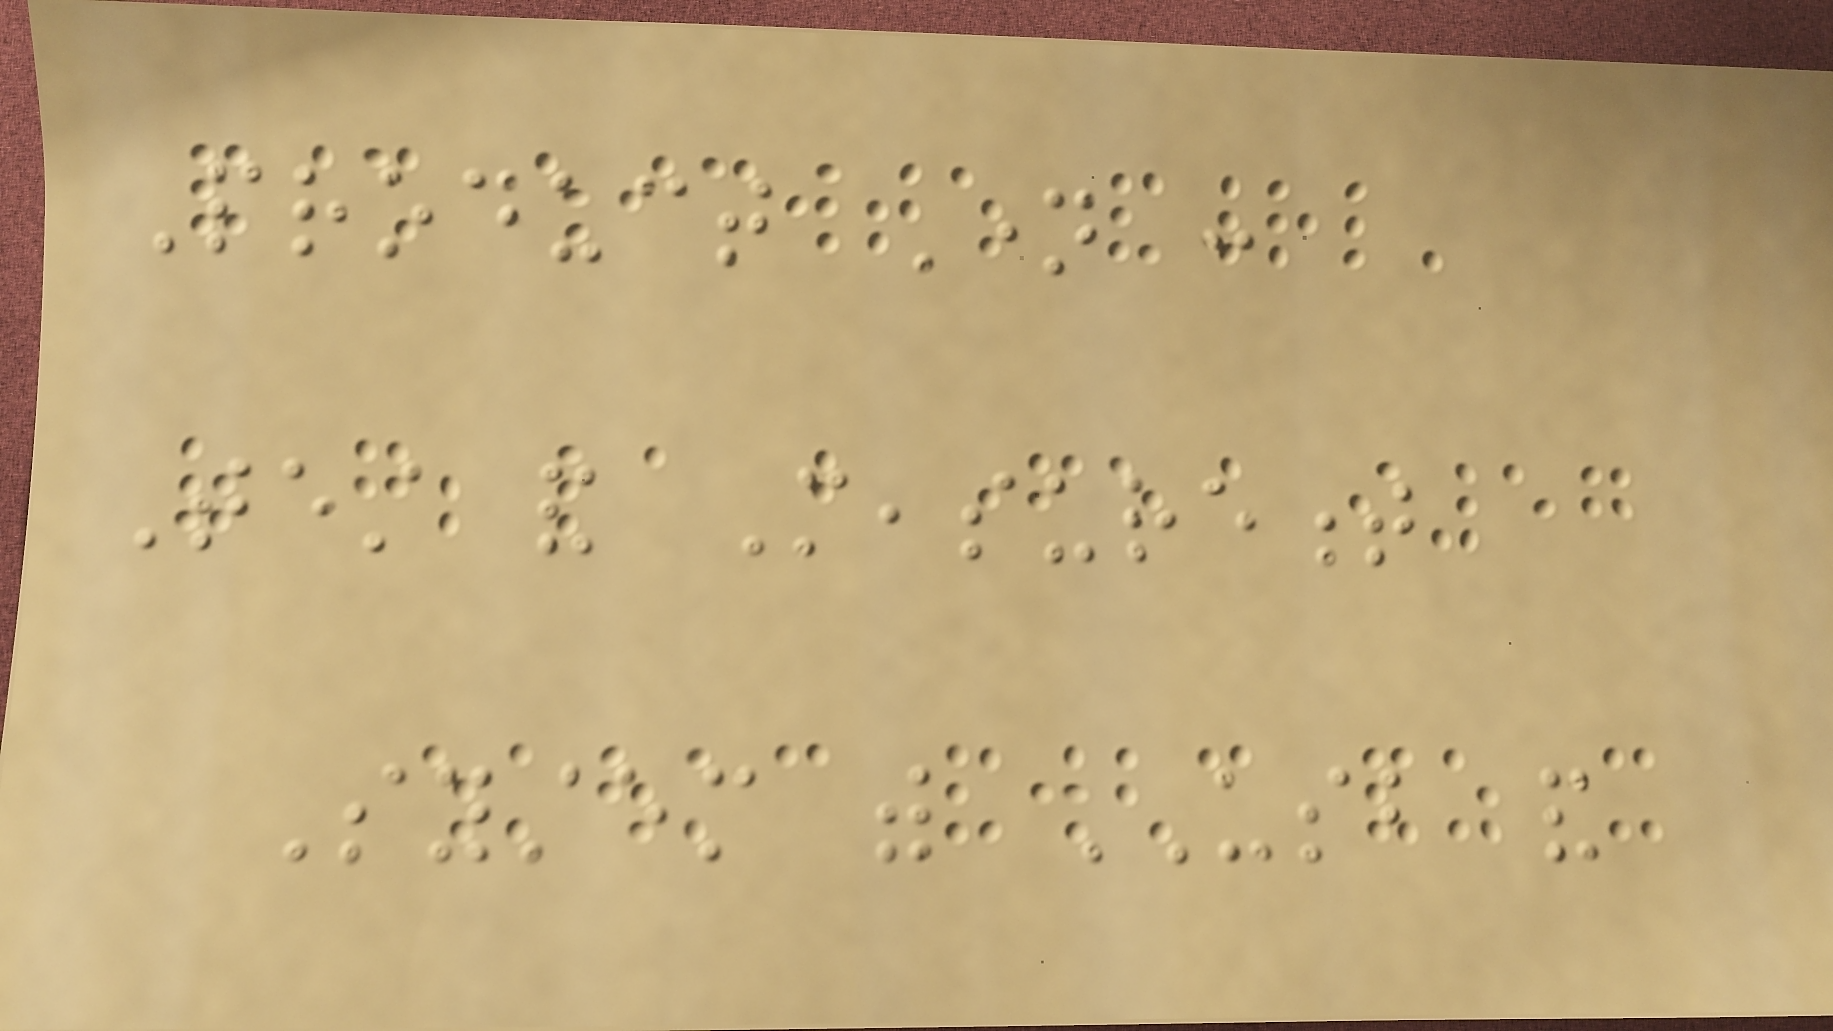Product Name :
Test and Measurement
System with USB and
